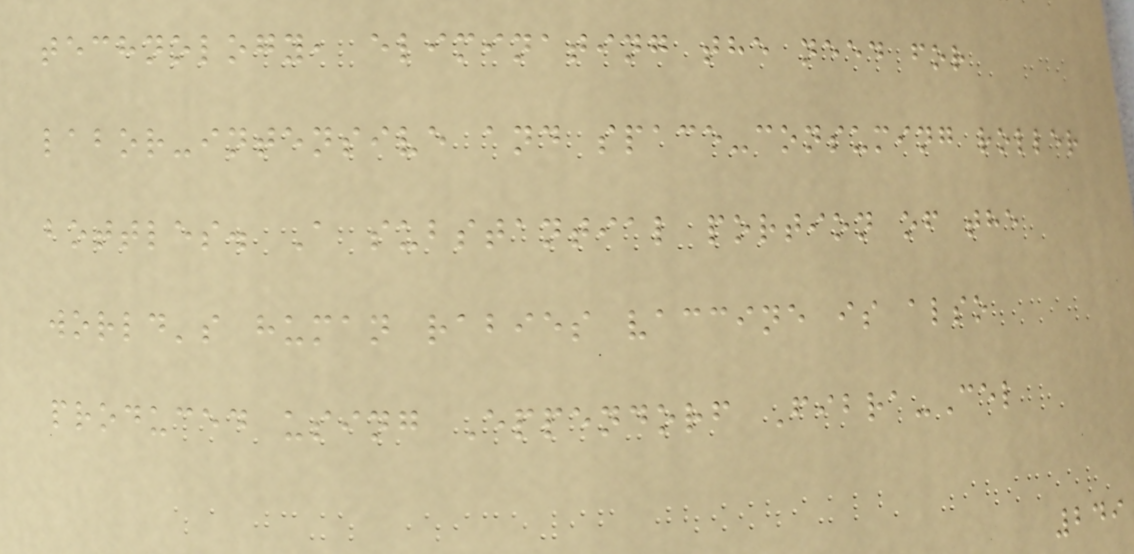technology, eliminating the need for
labor-intensive and space-consuming roller
bottles. A substantial portion of the
world's human rabies vaccine is also
produced using Eppendorf Fibra-Cel
249
